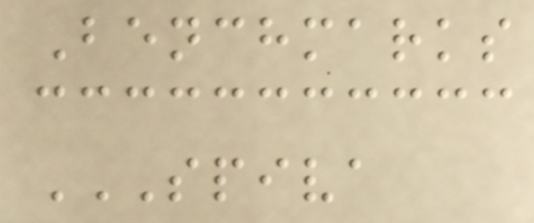Benchmarks
SPIVA
